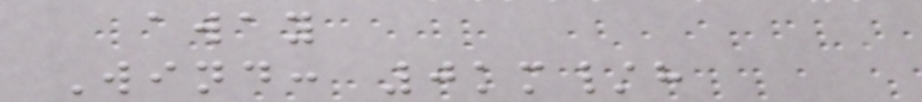away
Wind: 0km/h
